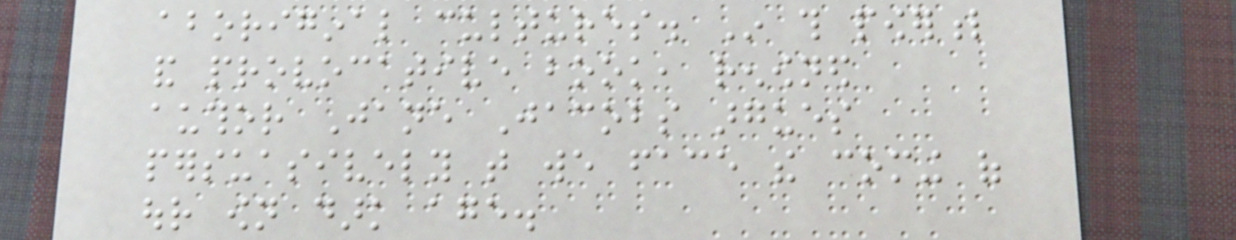aboriginal cultures. In this powerful
and provocative book, renowned
author Jane Jacobs argues
persuasively that we face the coming of
our own dark age.
